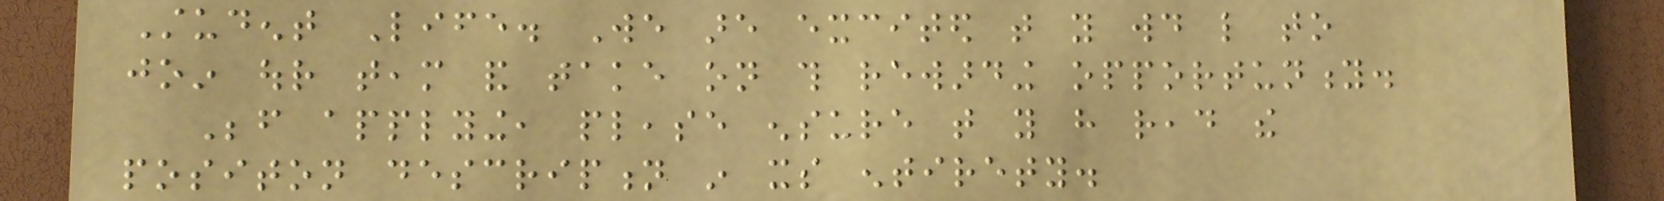Student Life. We are excited that you would like to
join our team and take on this rewarding opportunity.
Before applying, please ensure that you have read the
positon description in its entirety.
